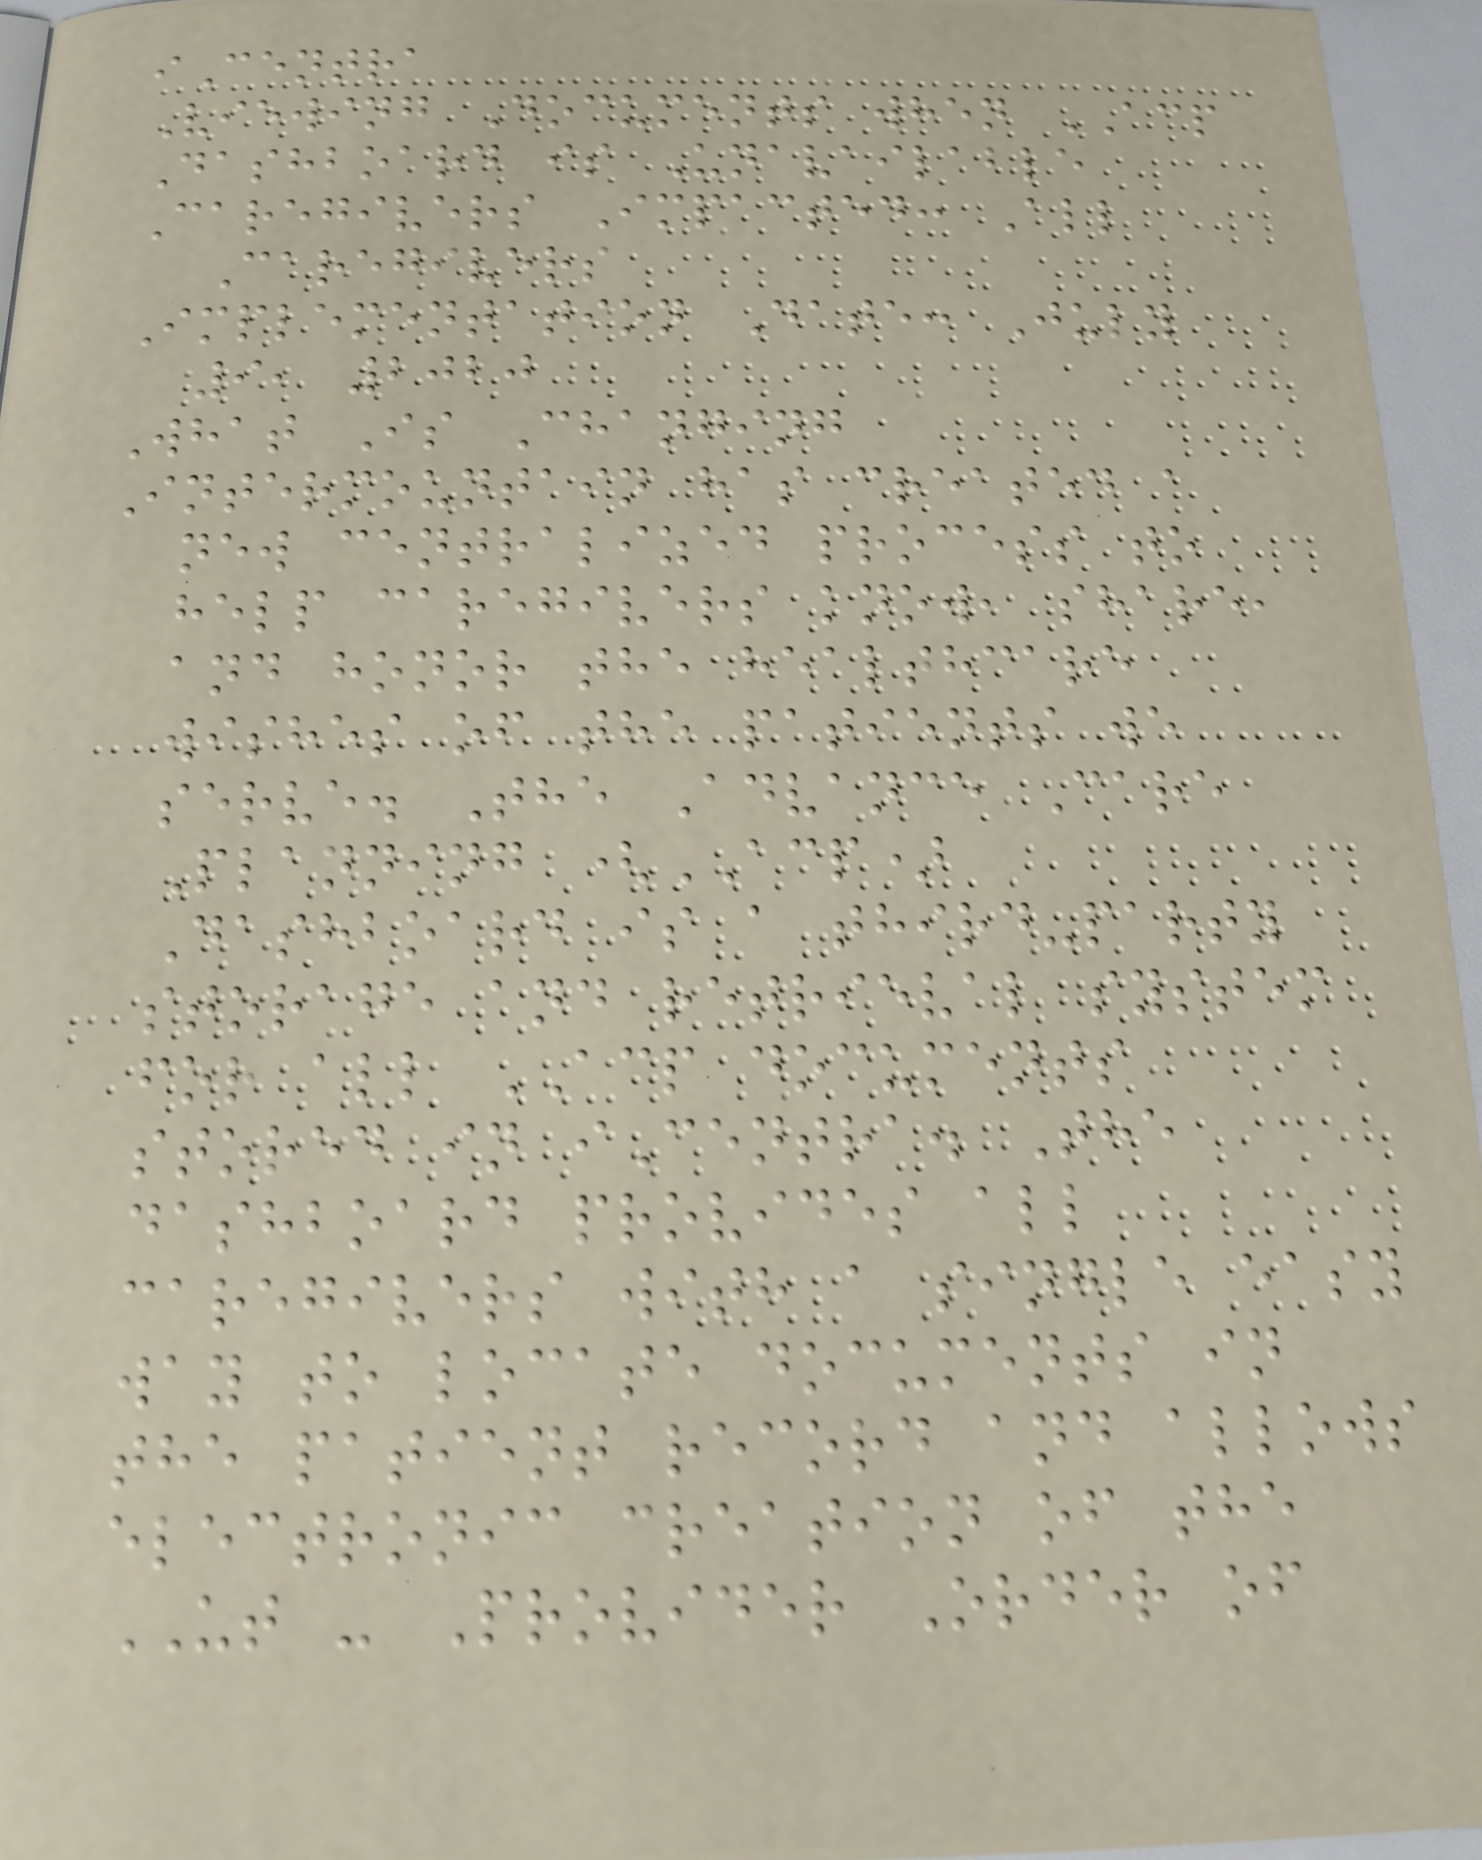iCentra
Viewing Documents when ACP
Dashboard is Unavailable
Caregivers Impacted: All
Caregivers
Implementation Date: July
9, 2020
What Is Changing
Intermountain has created a
new centralized process to
help caregivers know, share,
and honor the healthcare
wishes of the patients we
serve. The Advance Care
Planning (ACP)
Dashboard is a third-party
storage and retrieval system
for all ACP documents
stored in iCentra. The
dashboard provides all
caregivers with a single easy
way to locate documents in
the patient record and allows
electronic creation of the
UT - Provider Order of
